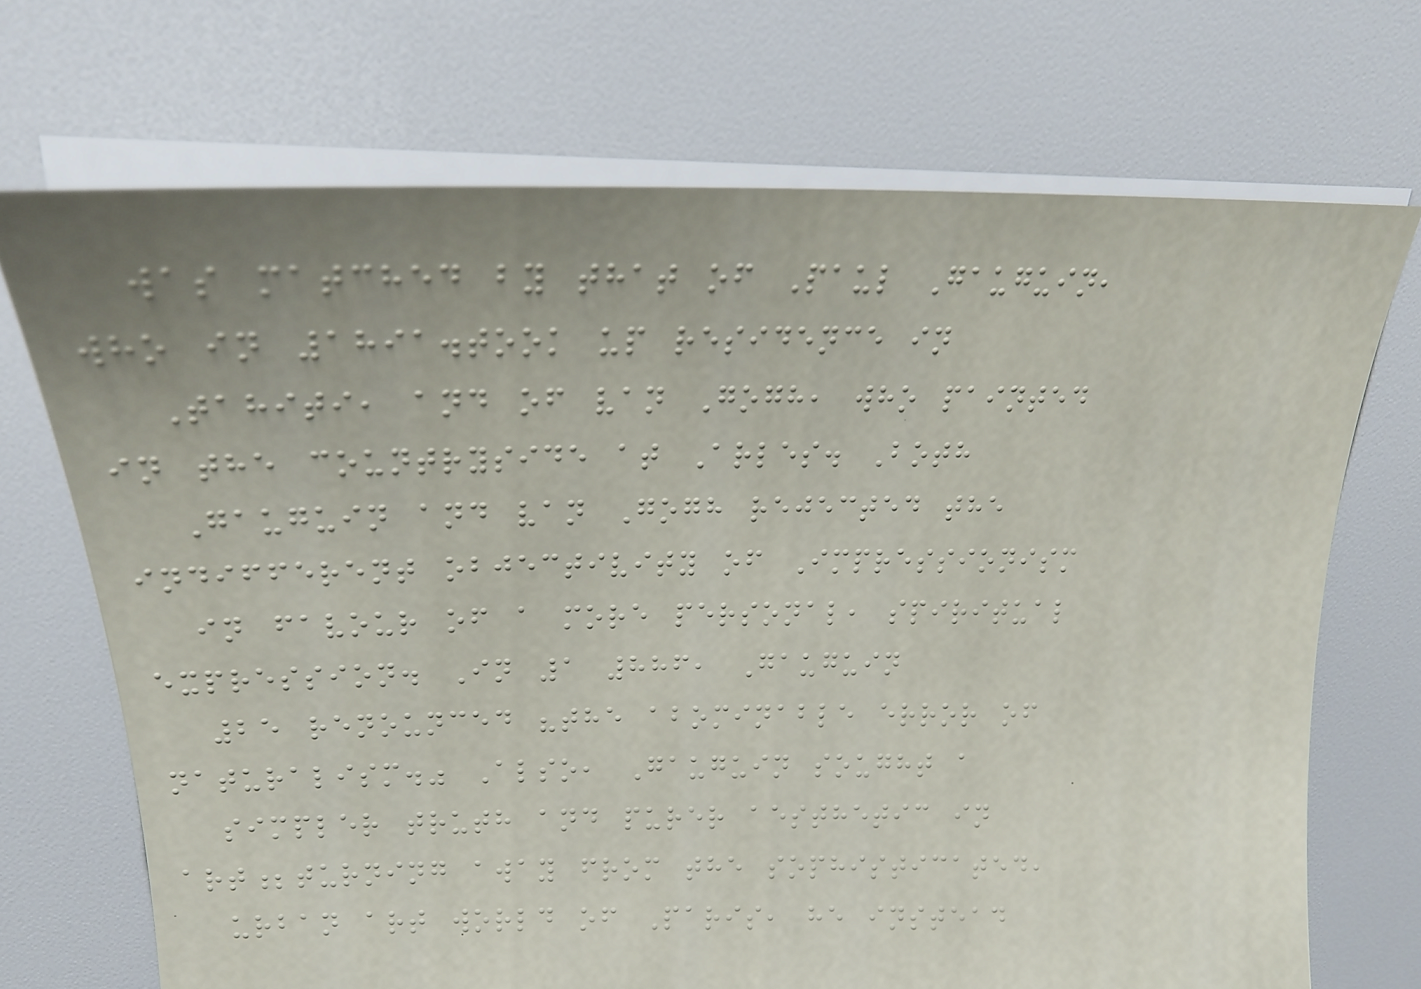was matched by that of Paul Gauguin,
who in 1891.took up residence in
Tahiti, and of van Gogh, who painted
in the countryside at Arles. Both
Gauguin and van Gogh rejected the
indifferent objectivity of Impressionism
in favour of a more personal, spiritual
expression. In 1 886, Gauguin
25 renounced "the abominable error of
naturalism." Also, Gauguin sought a
simpler truth and purer aesthetic in
art;turning away from the sophisticated,
urban art world of Paris, he instead
